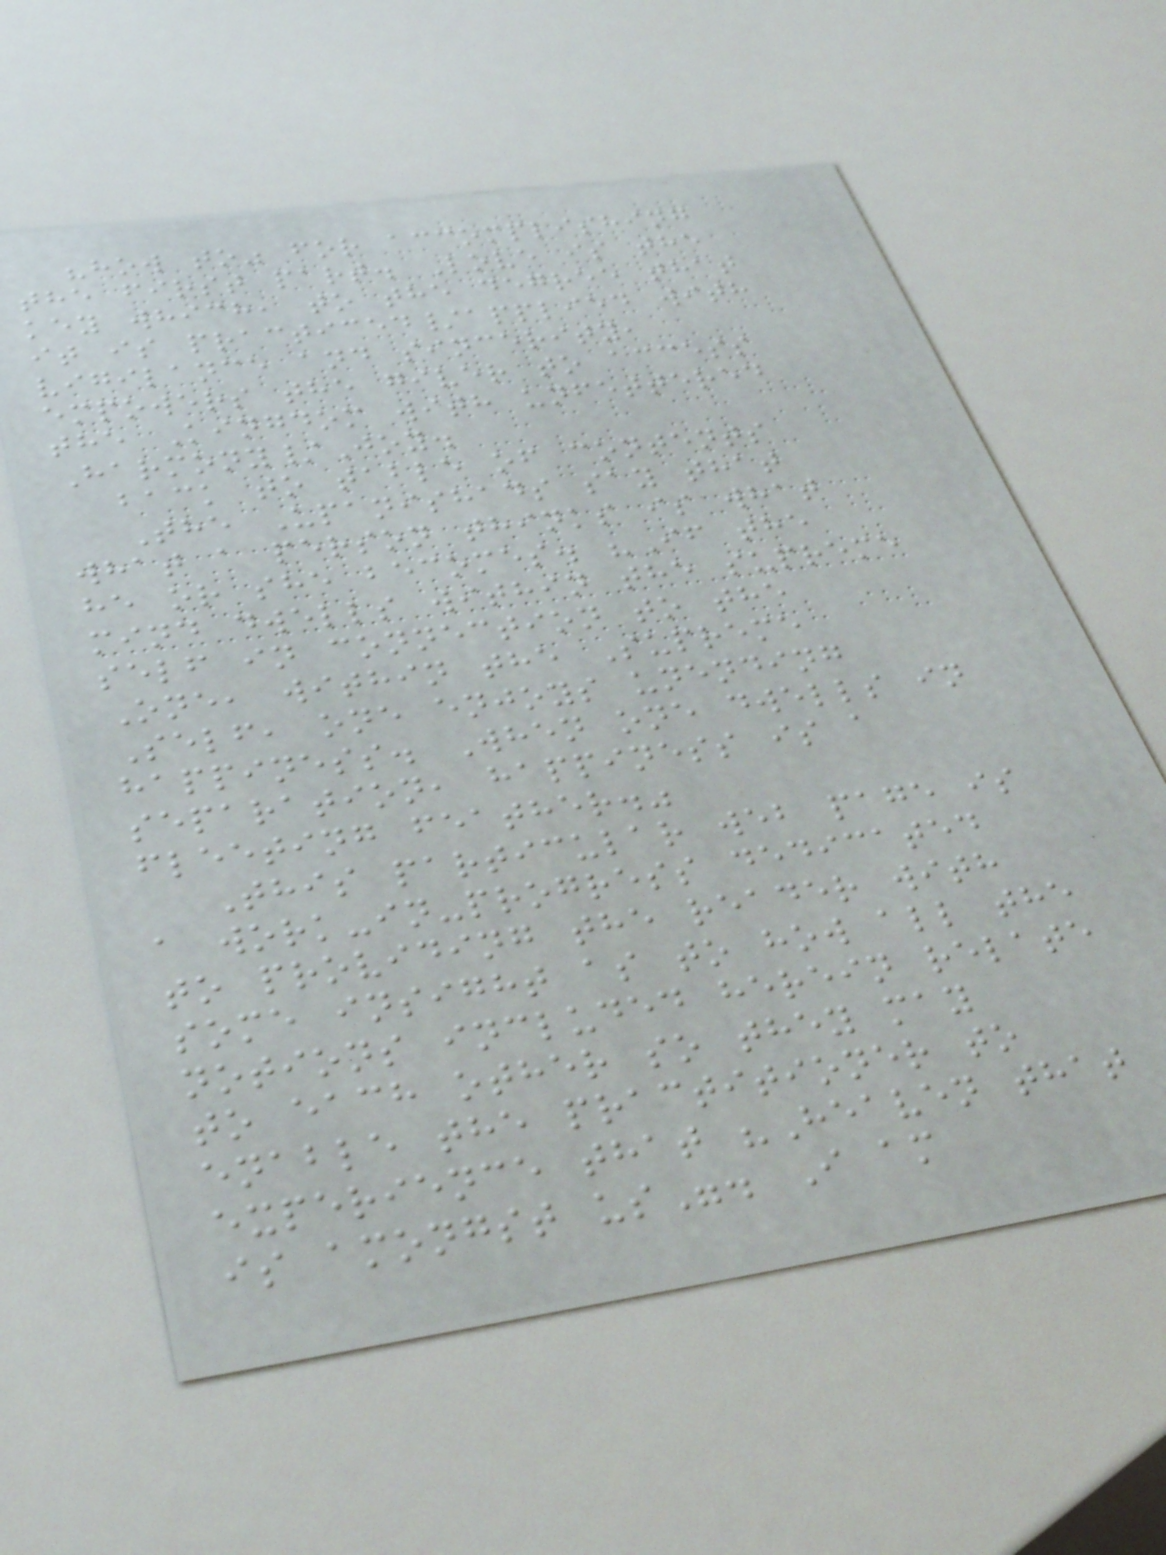"how to" for accomplishing
the first part. Love is the
key which, to the degree that
it is practiced/applied with
vigilance and sincerity,
empowers the giver to access
the Kingdom with unfettered
Harmony/Joy.
back to table of contents
The Upanishads say that
what a person thinks is what
he or she becomes. "If the
mind dwells within the supreme
self in connection to the
One, within the Supreme
Self, one enjoys unending
happiness. When one dwells in
separation, happiness is a
fleeting feather."
This particular web page is
a work-in-progress dedicated
to providing the reader with
some insight as to how all the
notions included herein relate
to each other so they may
enable the practitioner to
experience that "Heaven that
is amongst us". I am
